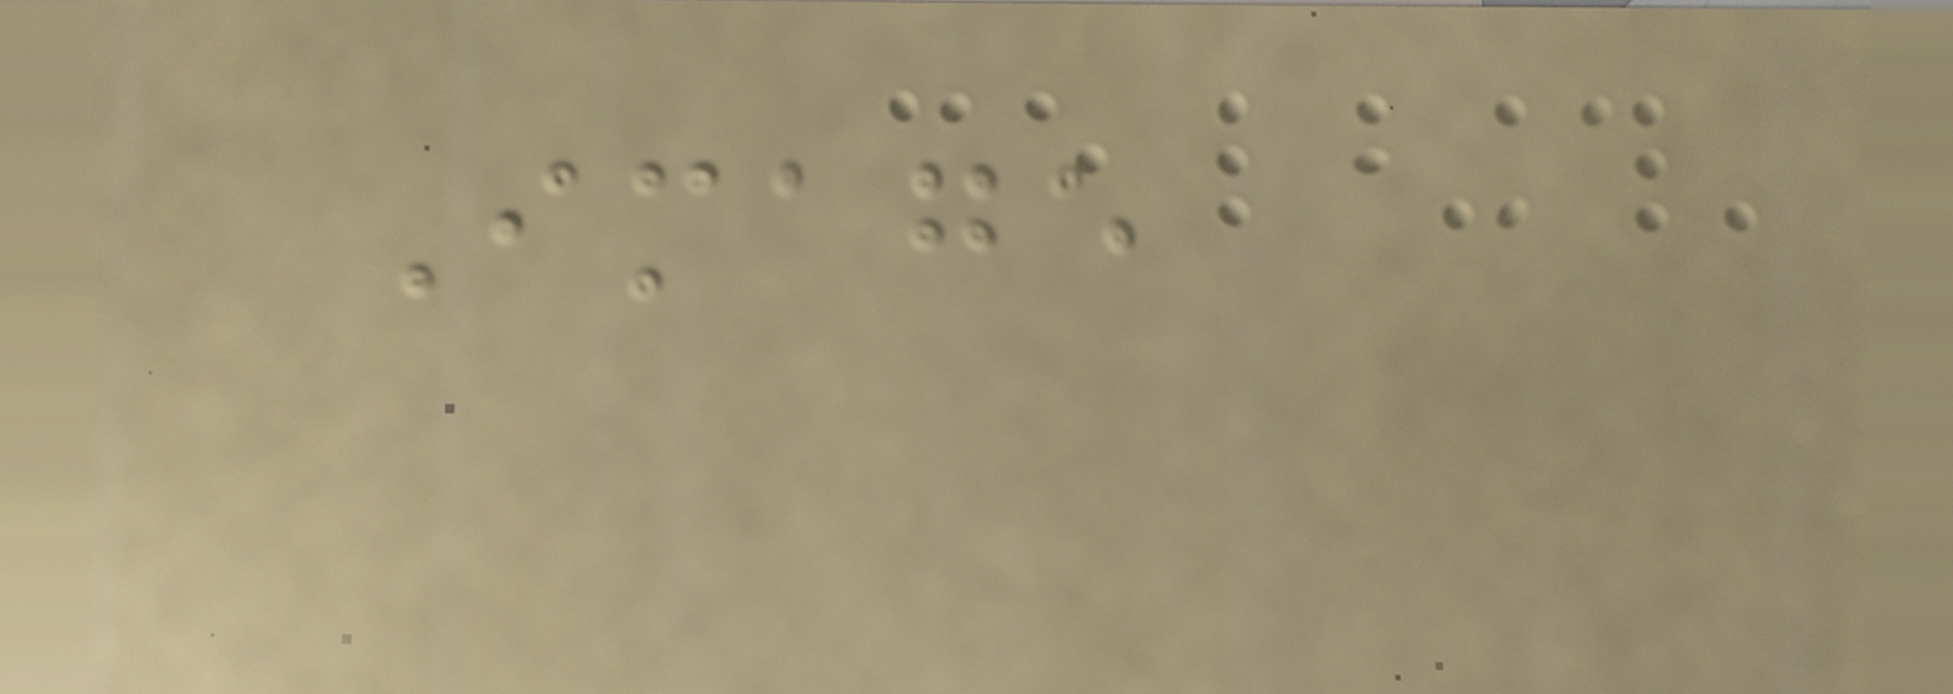Image
